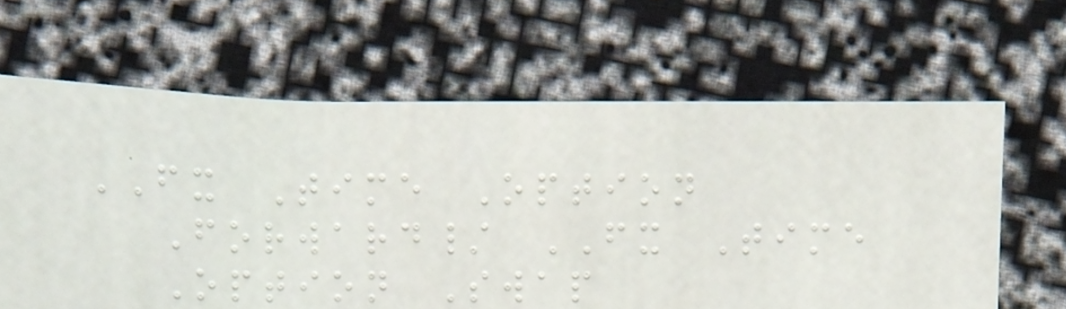FX Time Option
Forward/ FX Time
Option Swap
